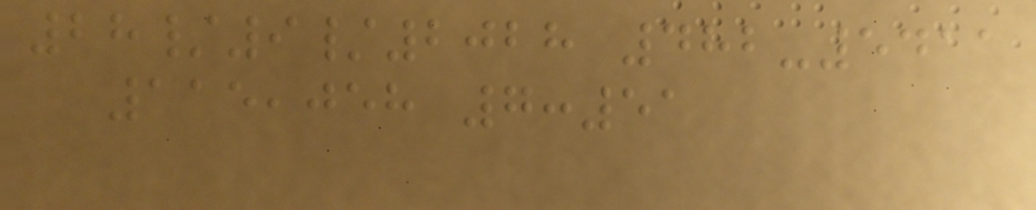28/9/2028 482-5411
115,058 7:51
